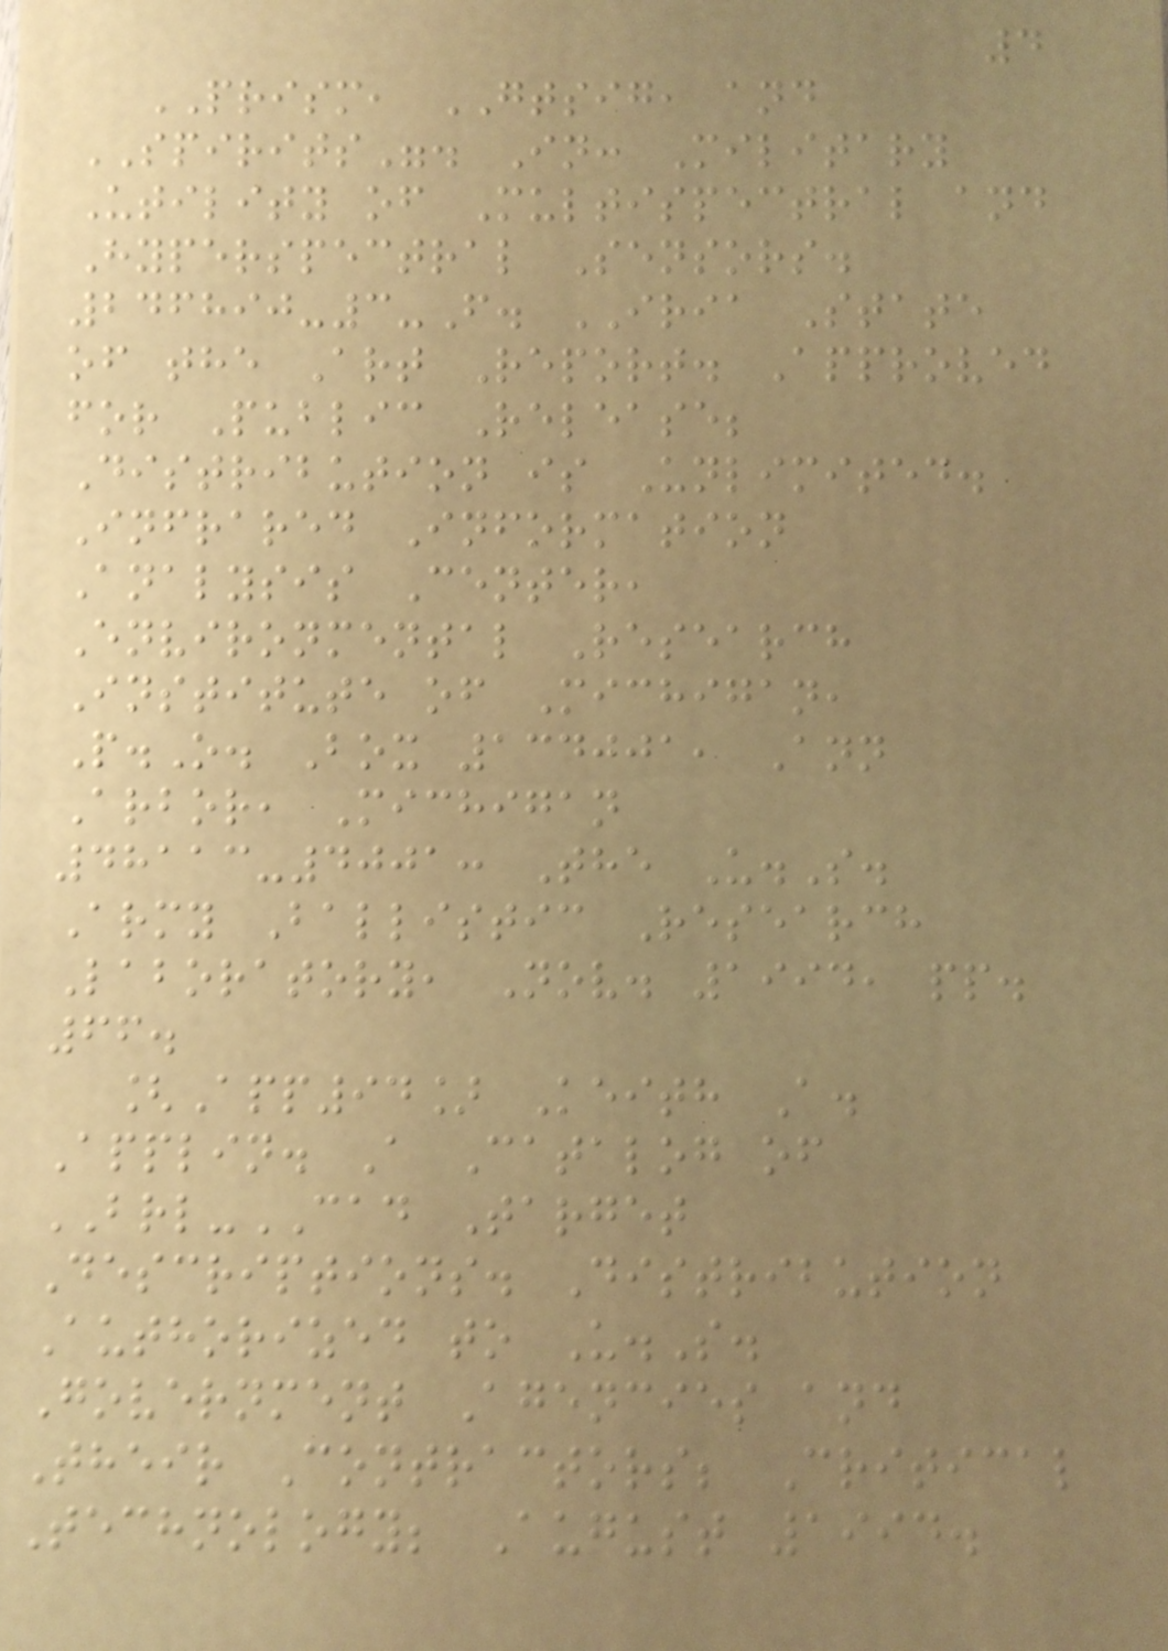4
PRISM, GTSIG, and
SPIRITS". In: Military
Utility of Multispectral and
Hyperspectral Sensors.
246890-3-F. IRIA State
of the Art Report. Approved
for Public Release;
Distribution is Unlimited.
Infrared Information
Analysis Center,
Environmental Research
Institute of Michigan,
P.O. Box 134001, Ann
Arbor, Michigan
48113-4001: The U.S.
Army Ballistic Research
Laboratory, Nov. 1994, pp.
66.
[App94] Keith A.
Applin. A Catalog of
BRL-CAD Target
Descriptions. Distribution
Authorized to U.S.
Government Agencies and
Their Contractors; Critical
Technology; August 1994.
